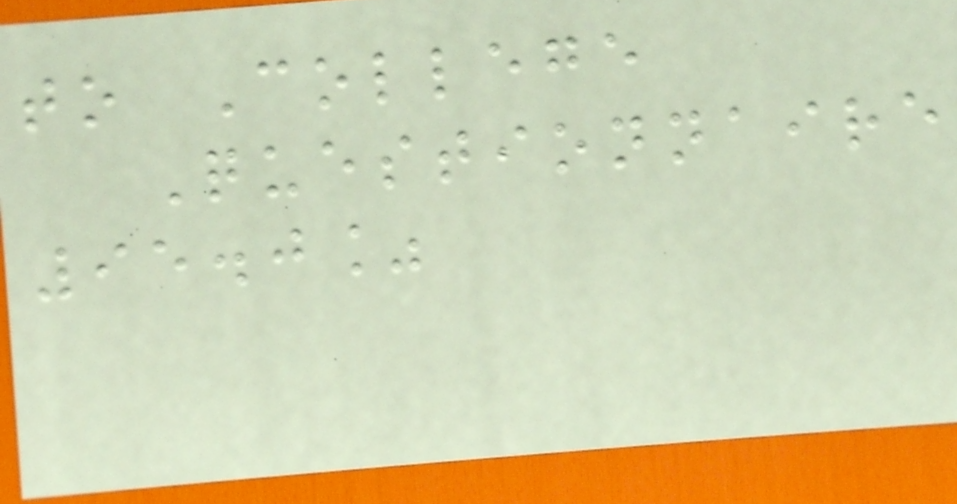to College
Questionnaire
95.0%
